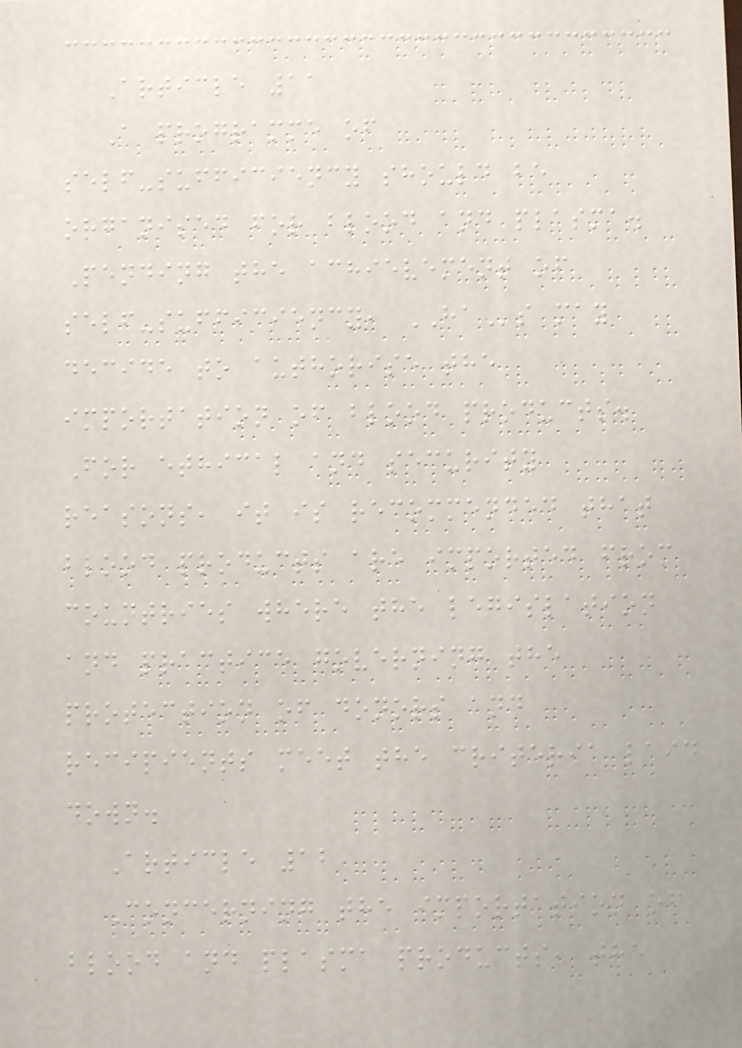Article 11
A programme of
self-sufficiency should be
organised for blood and plasma.
Pending the achievement of
self-sufficiency, HAs may
decide to authorise the
importation of blood products.
For ethical and security
reasons, it is recommended that
blood products are imported from
countries where the legislation
and practice governing the
protection of donors and
recipients meet the criteria laid
down.
Article 12
Concerning the importation of
blood and plasma products, the
